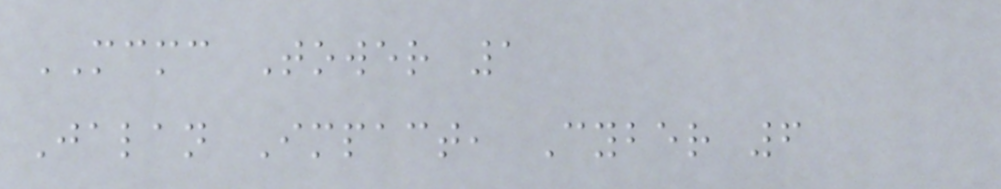MCMC Tower 1
Jalan Impact, Cyber 6
